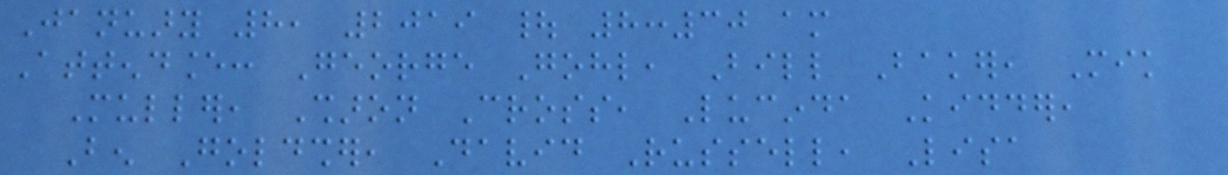January 8, 2019 | 8:30 am
Attendance: George Gohl, Bill Baker, Mik
Muller, Sharon Cross, Lucinda Kidder,
Ben Goldsher, David Russell, Lisa
